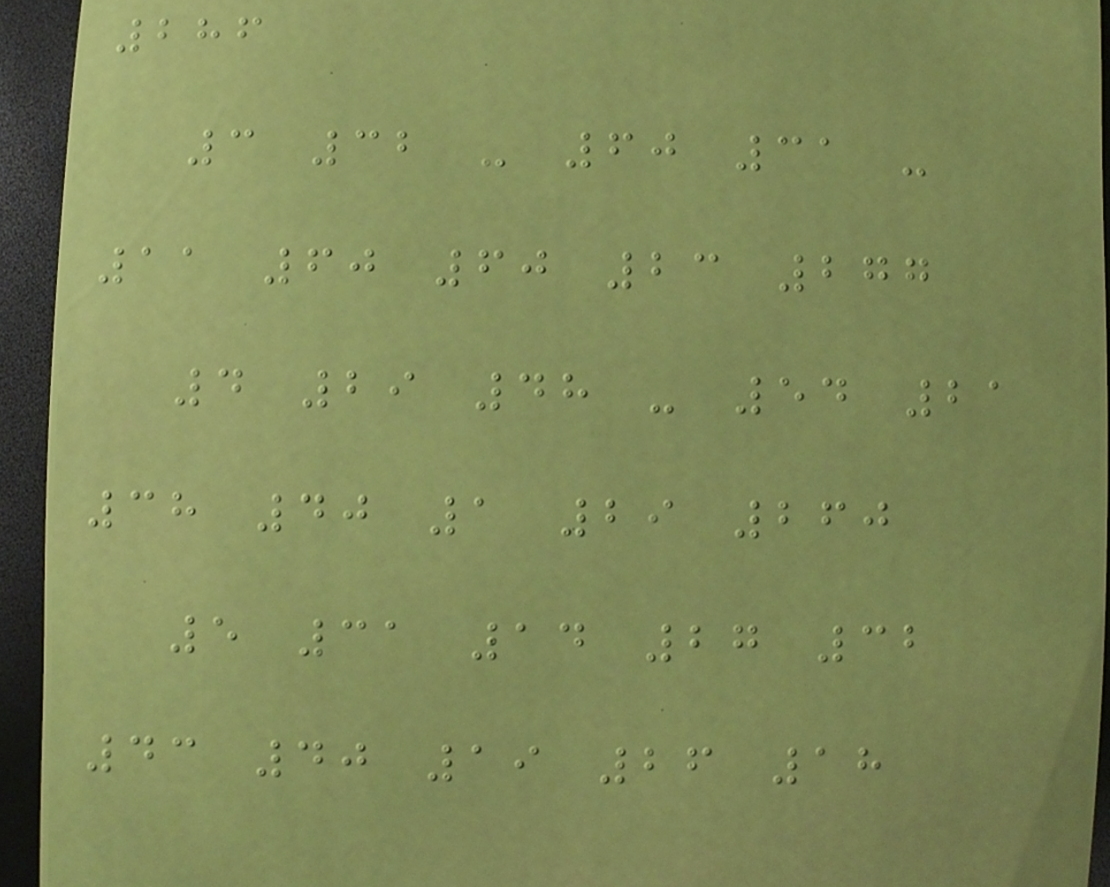286
3 32 - 60 31 -
11 60 60 23 277
4 29 48 - 54 21
38 40 1 29 260
5 31 14 27 32
43 40 19 26 18
